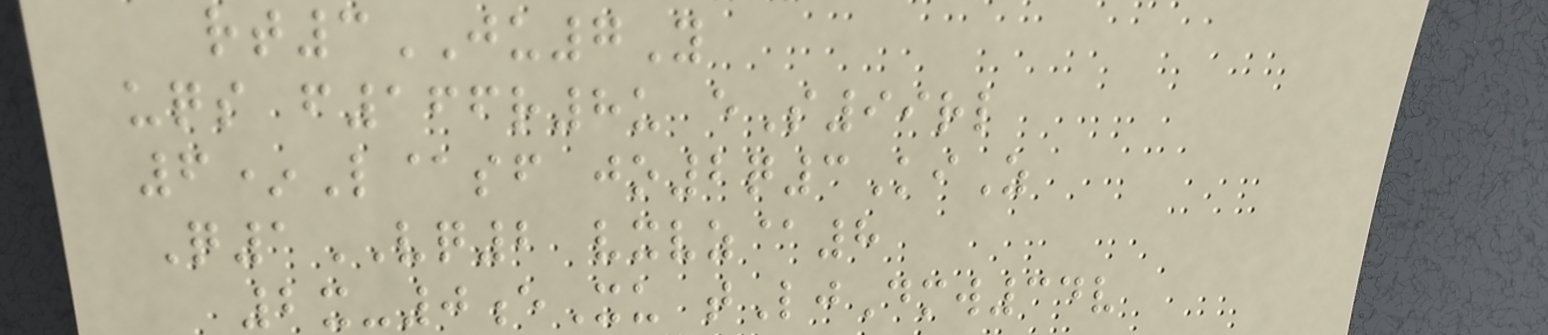rt3JU7Y
uqs f166r8u eS99rl
6*L@sf jo2q3KiZ
Q1VQ2 vxvz@8
2x-0eXu tLjDmw34v
